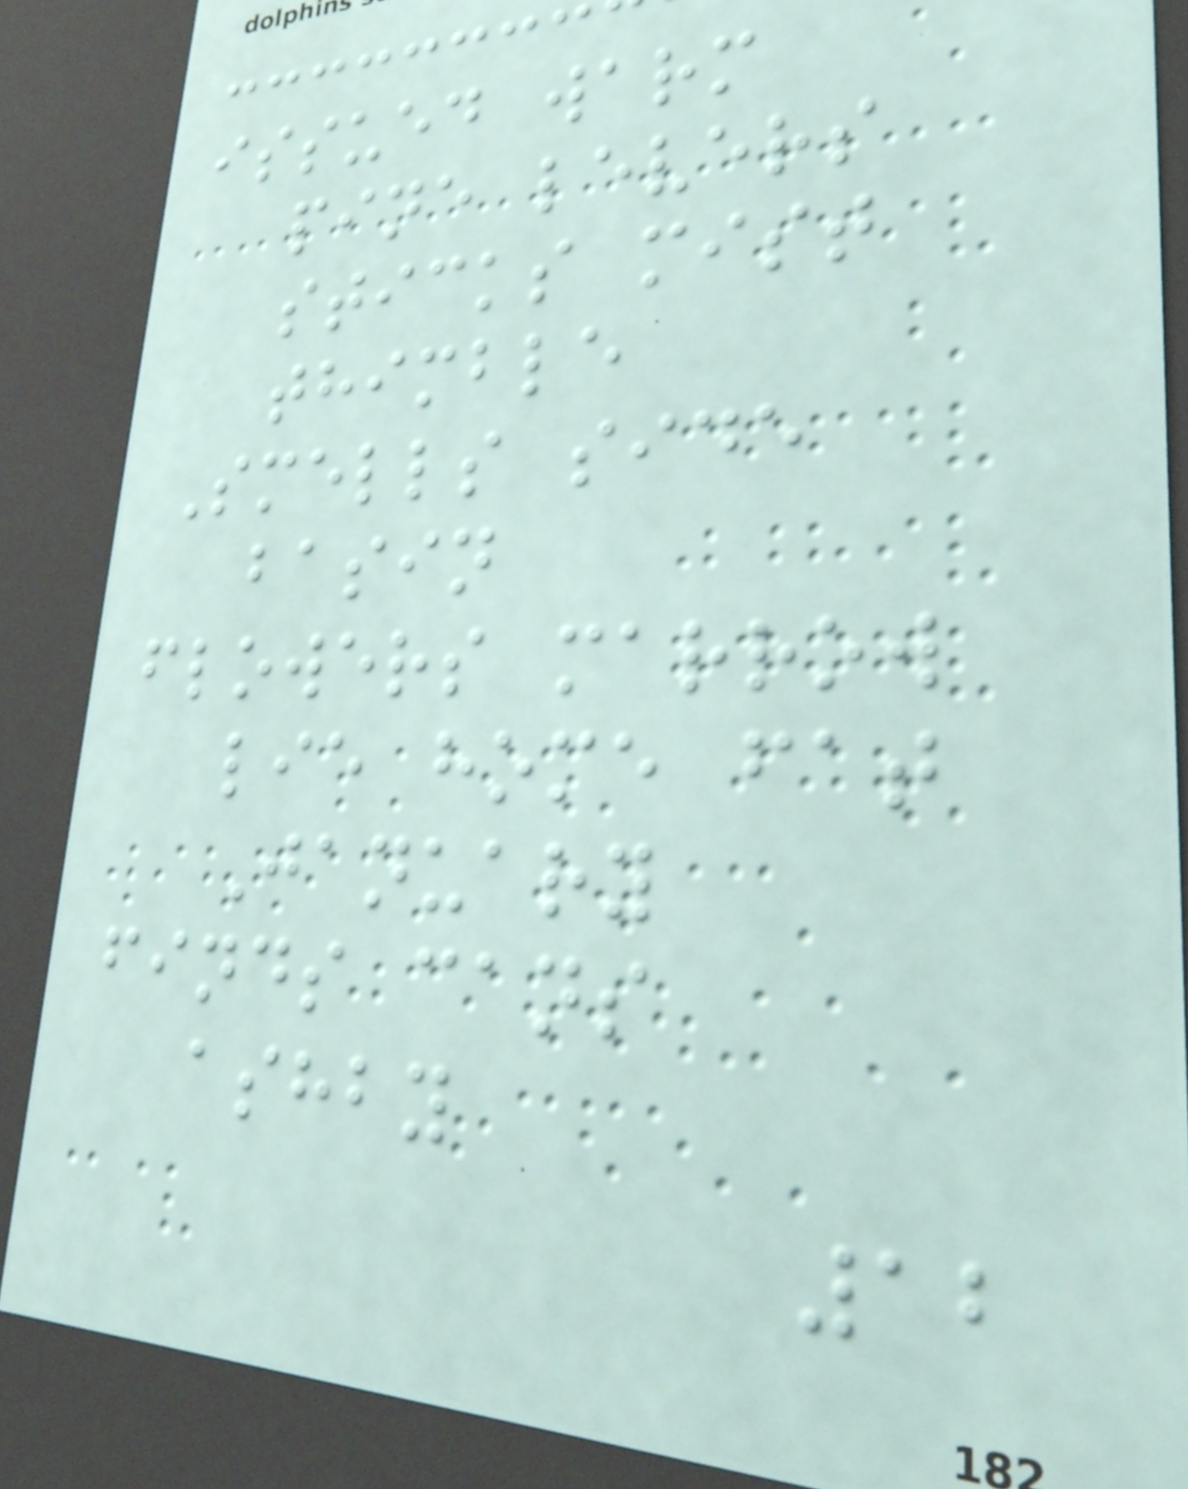issued warm
pine levers
sticks mist
thimble
Smells side
basin
flowers marrow
lie home fat
January
finds cans
ashby
12
